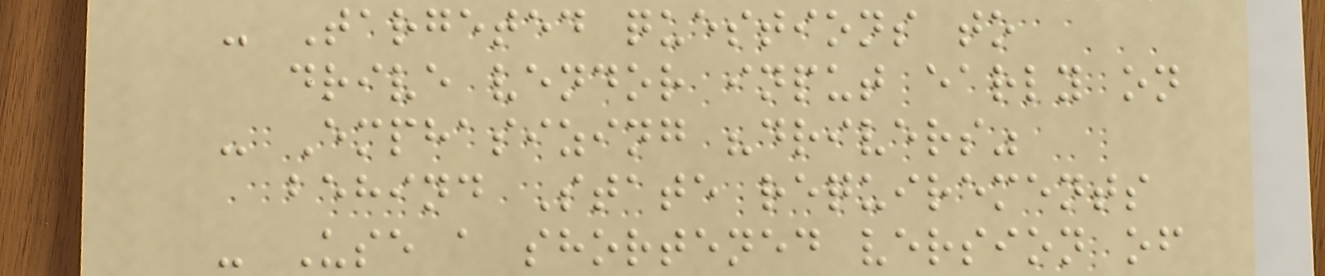- Targeted questions to
drive vendor input early on
- Emphasizing "drivers"
behind State requirements
- Use a shortened version of
